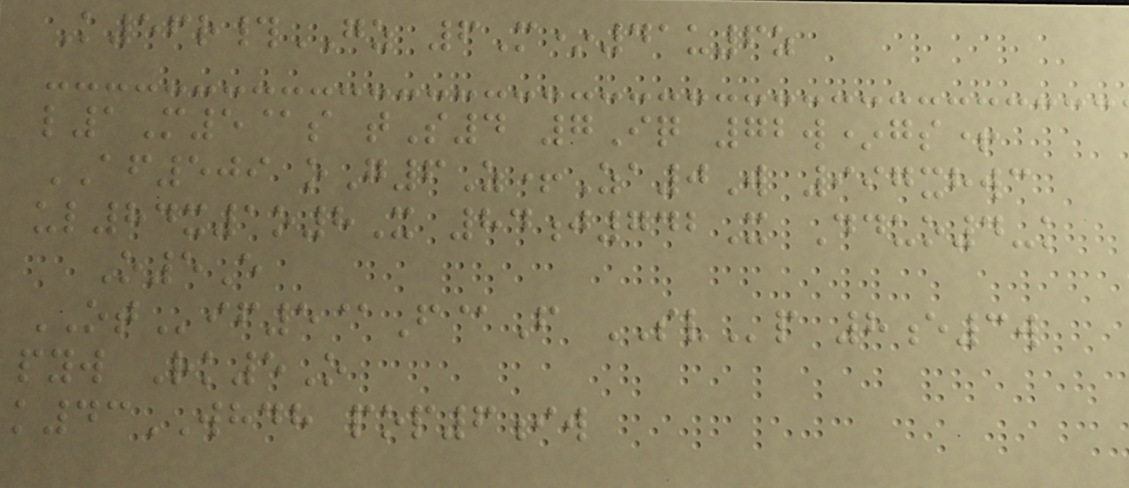K56r#GZ 6M*41u6z
l1M5@s tS4 7Iq 72w*gs+
AF509 oG6Z+Za0W 997xhwc
ul84x1o8X 84j742X Dduo4-k
O5E
OTif5@F@F SVp 8e3w
pyw Rk5O
k43WHDH pop6iw
